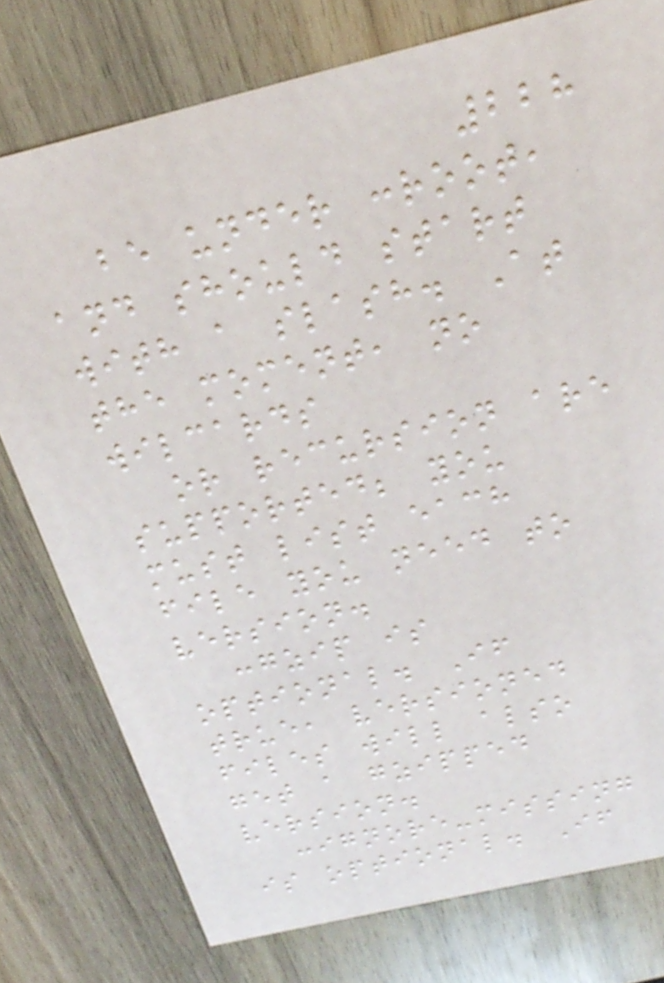228
be under :root,
and should start
with a slash. At
the moment, no
wilcards
or recursion are
supported; you
must list each
file you need to
version.
:gzip is
optional. If
true, versioned
files will also
get a gzipped
version.
:ignore-missing
is optional. If
